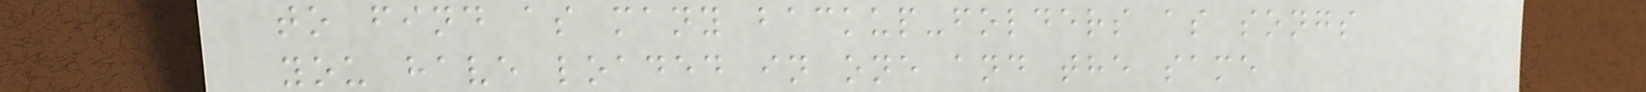to find as many backup-folders as songs
you have loaded in one and the same
